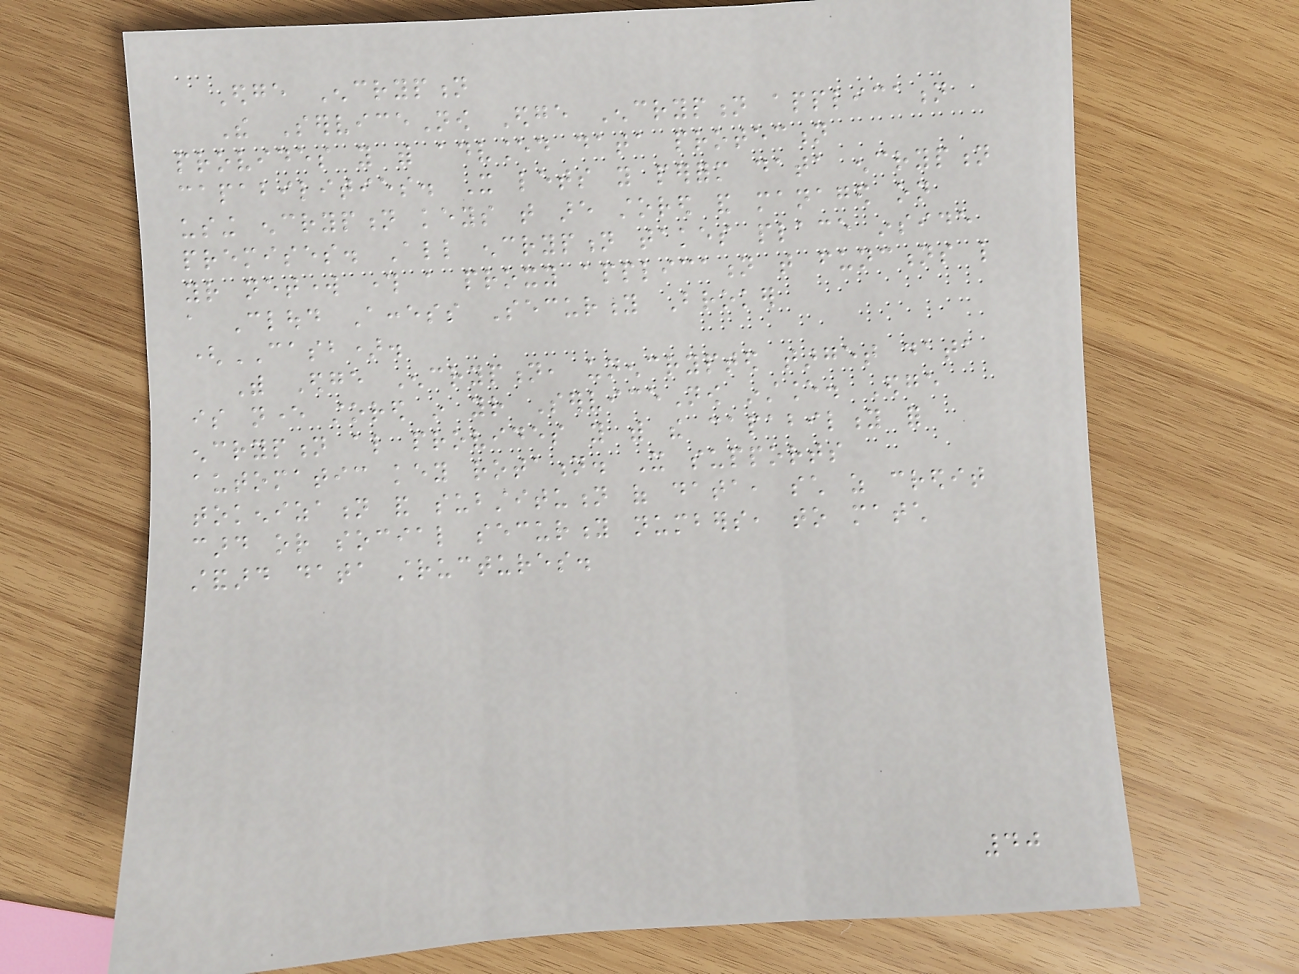Edge Encryption
The ServiceNow Edge Encryption application
provides you with advanced data protection
capabilities. It lets you perform data encryption
using encryption keys that are stored and managed on
premises. All encryption takes place inside
your network through a proxy application that functions like
a Cloud Access Security Broker
(CASB).
With Edge Encryption, unencrypted target data
is never stored in your ServiceNow instance. Edge
encryption also provides you with the capability for
automatic key rotation. It supports
tokenization and substitution of data, such as credit
card or social security numbers, to match
standard data structures.
40
